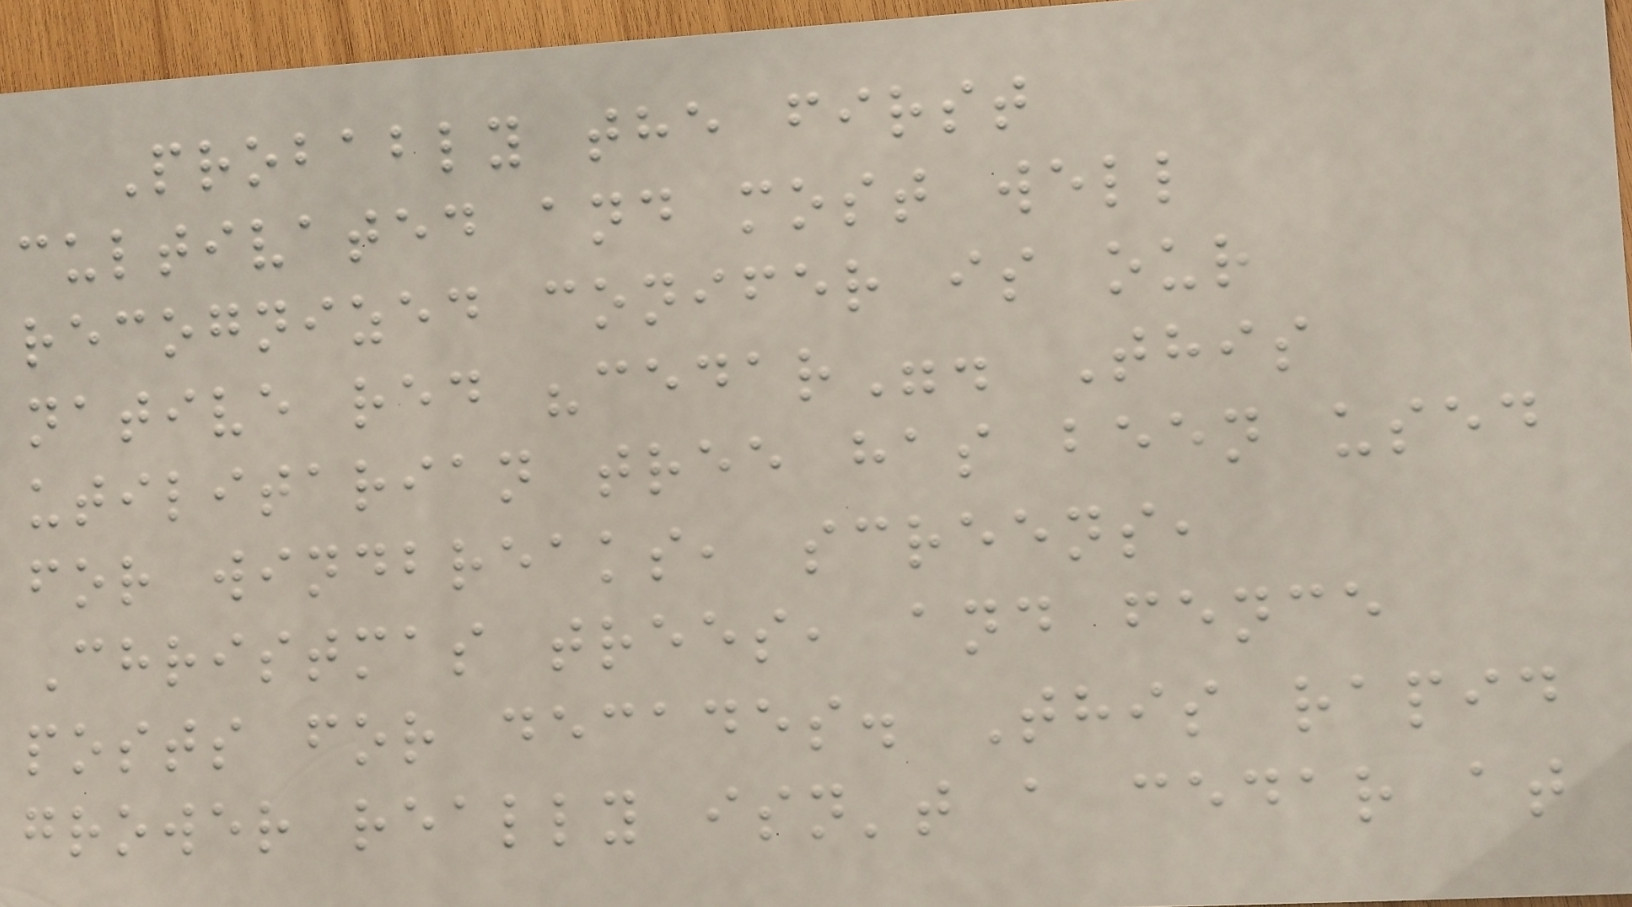Probably the first
cultivated and most well
recognized conifer is our
native red "cedar". This
utilitarian tree has been used
for windbreaks, screens,
Christmas trees, and fence
posts for decades. This rapid
grower really isn't a cedar at
